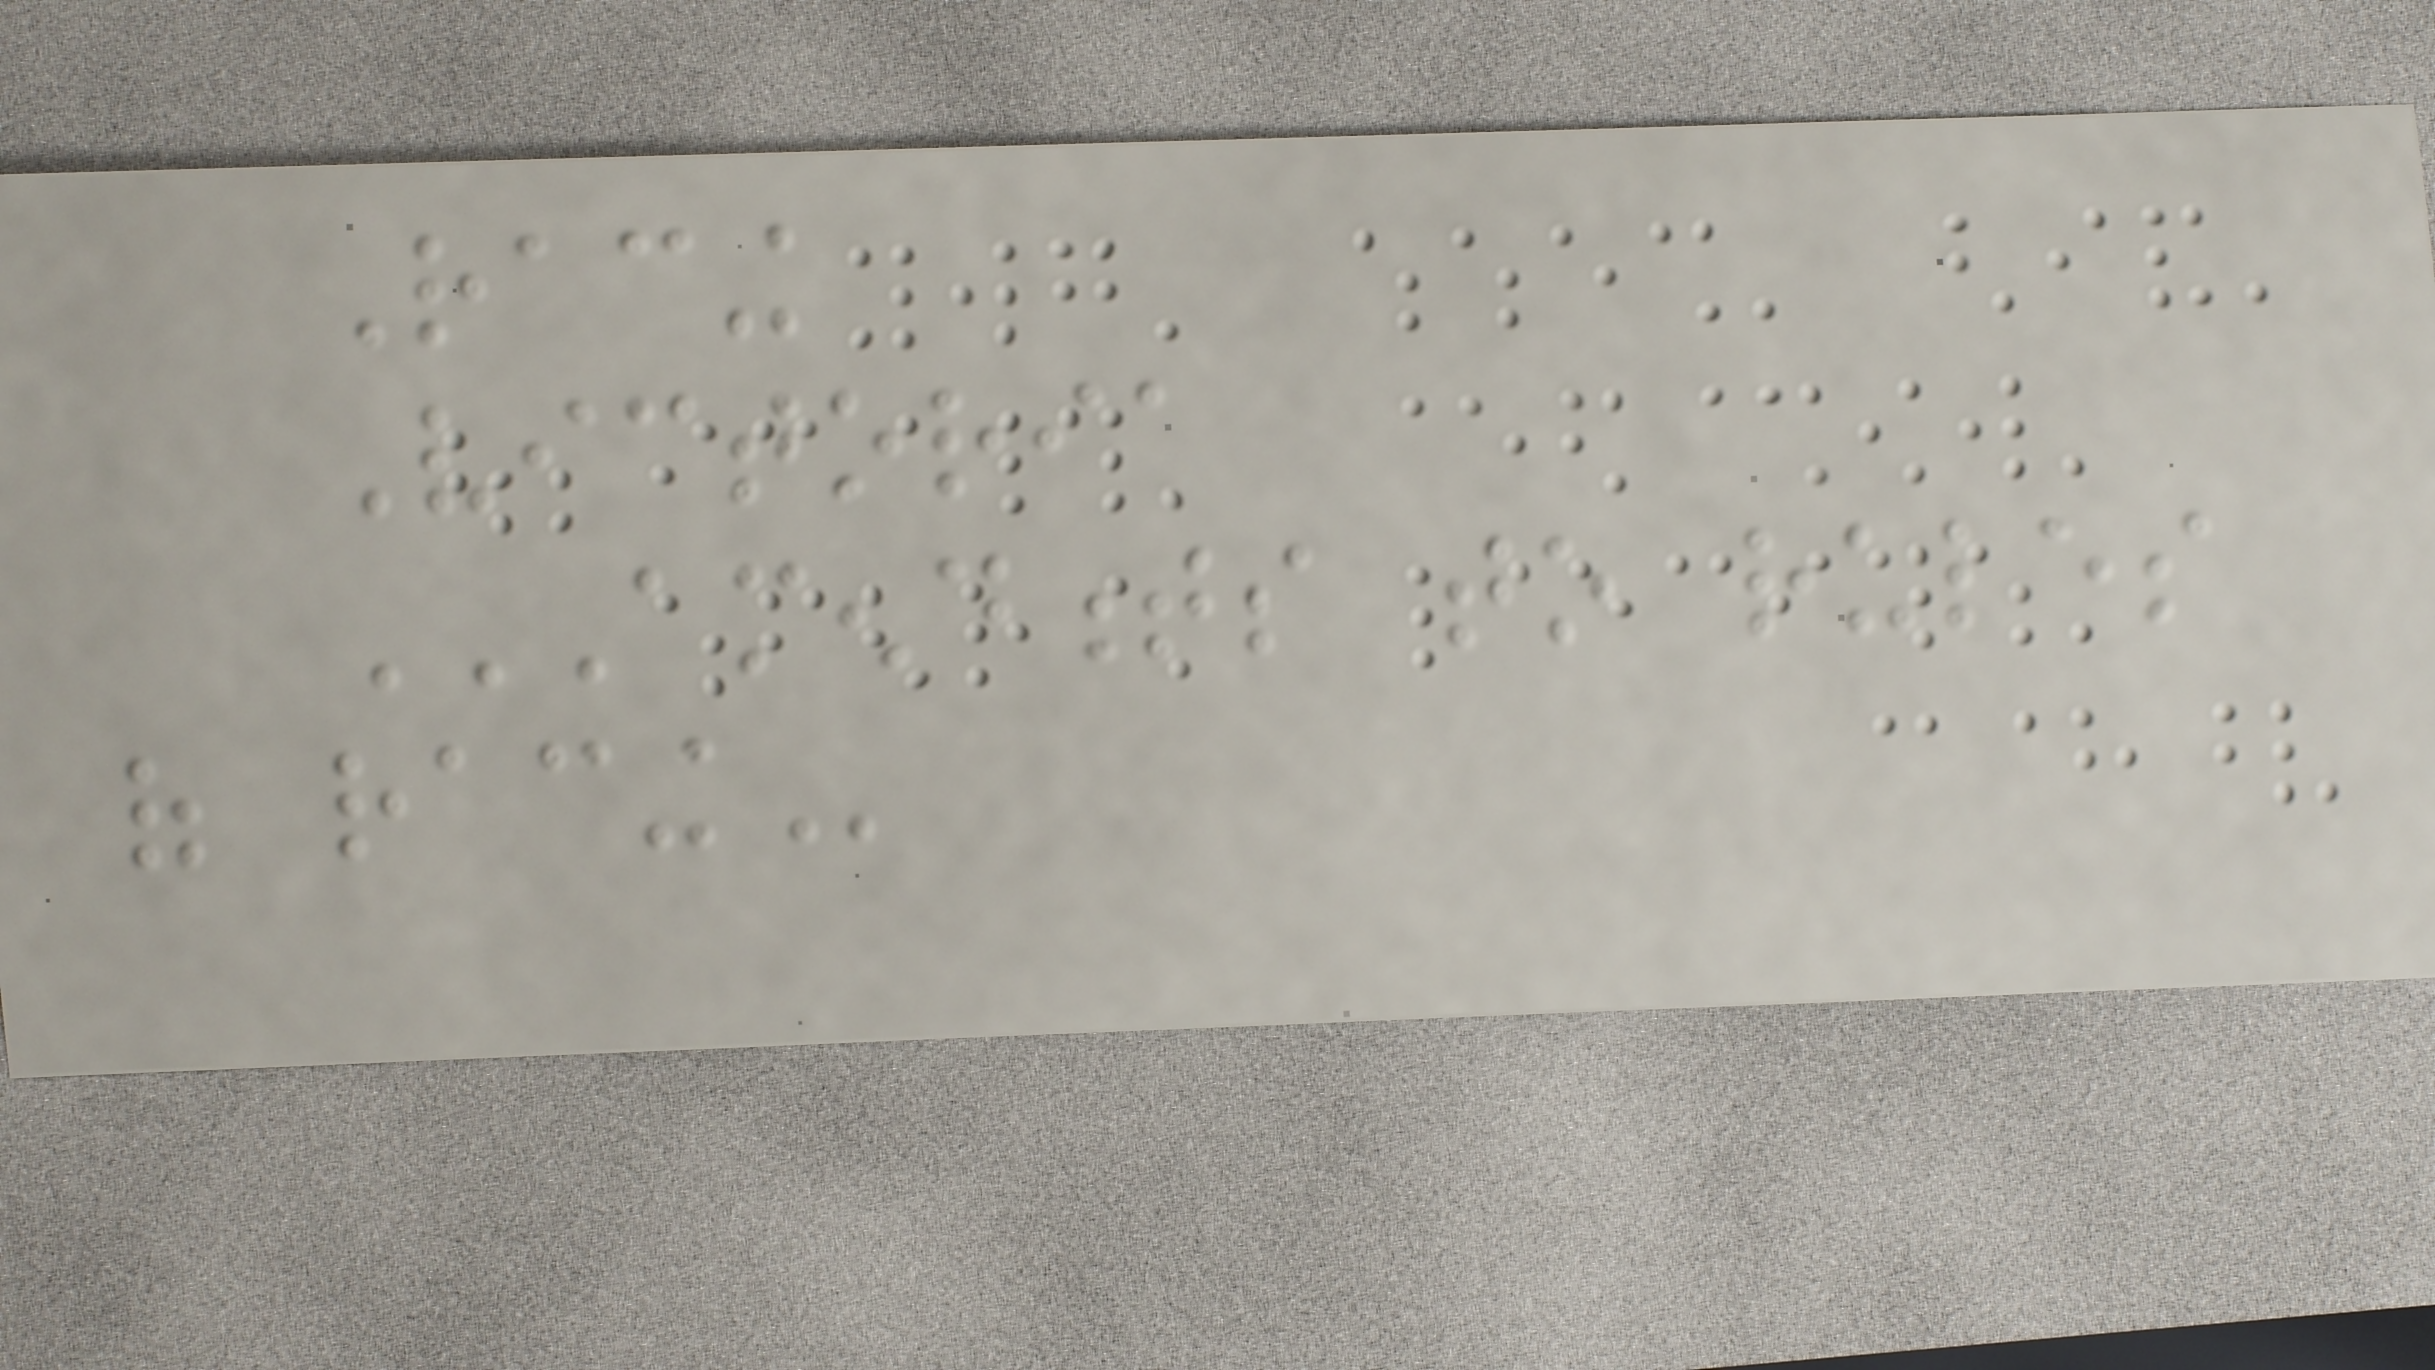Racing
Victoria
AMENDMENTS TO RULES
OF RACING
